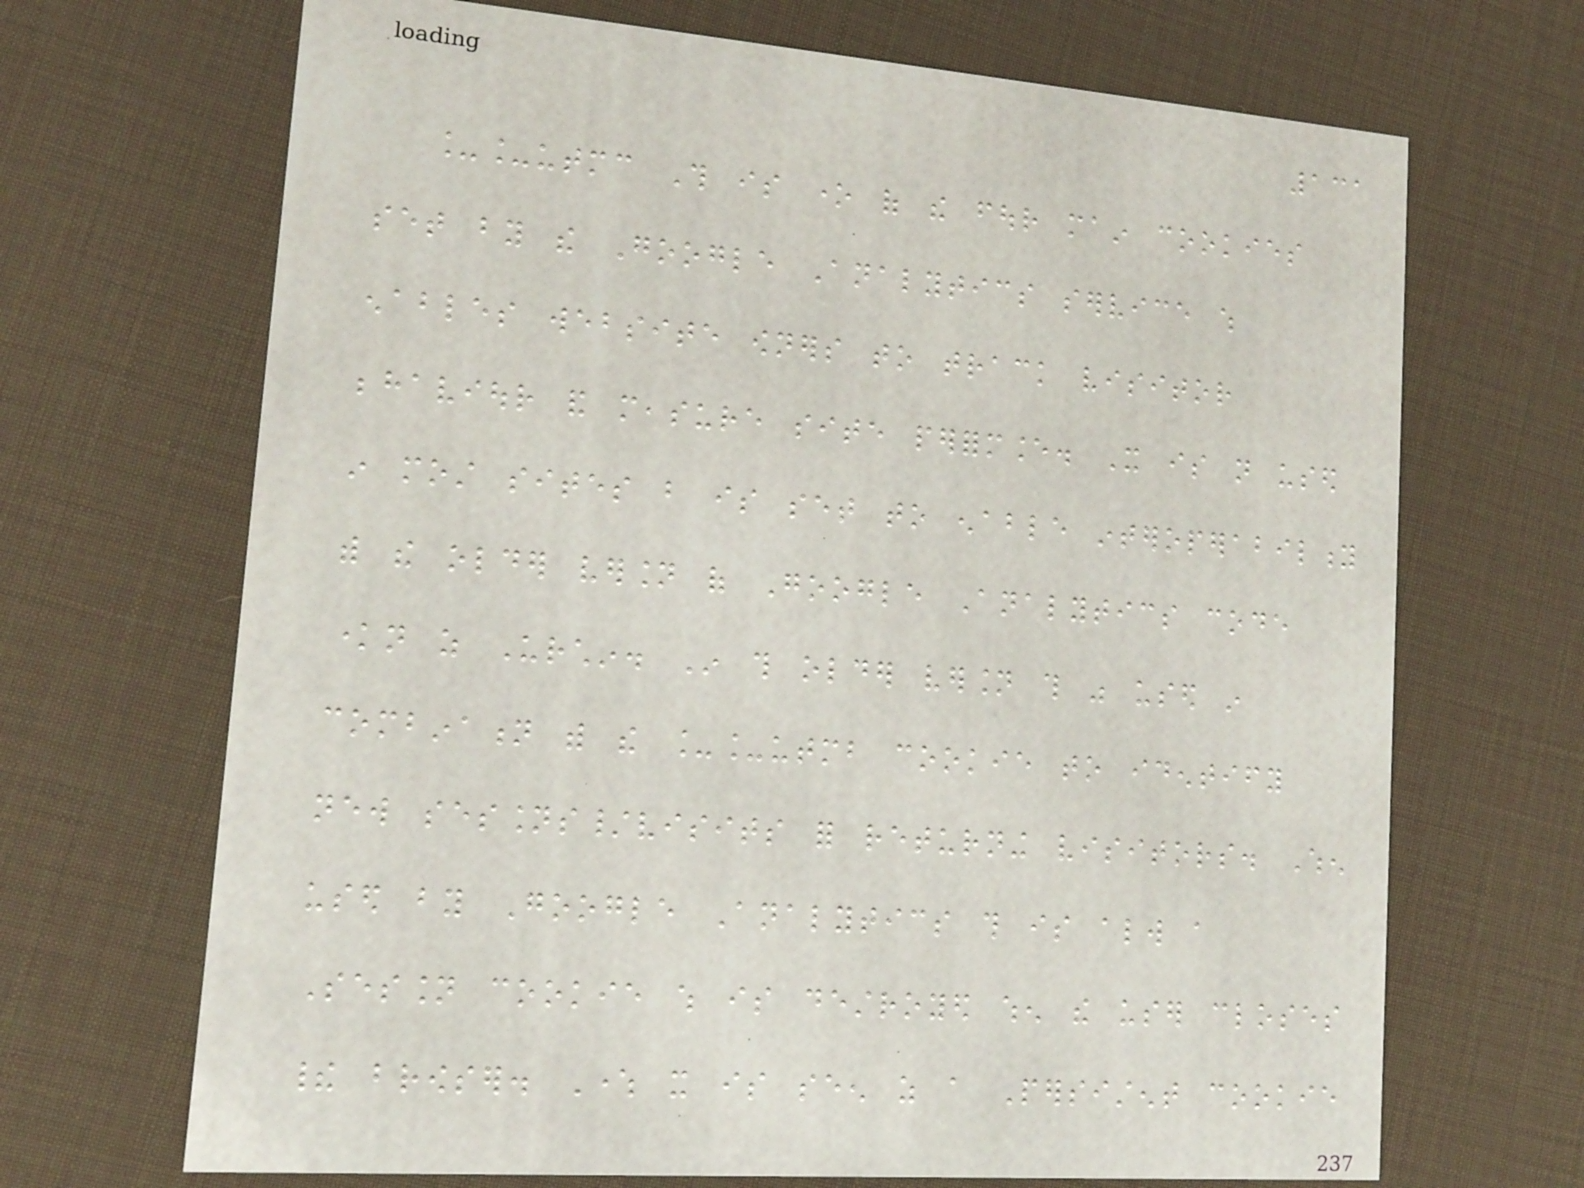131
__utmc This is one of the four main cookies
set by the Google Analytics service which
enables website owners to track visitor
behaviour and measure site performance. It is not used
in most sites but is set to enable interoperability
with the older version of Google Analytics code
known as Urchin. In this older version this was used in
combination with the __utmb cookie to identify
new sessions/visits for returning visitors. When
used by Google Analytics this is always a
Session cookie which is destroyed when the user closes
their browser. Where it is seen as a Persistent cookie
